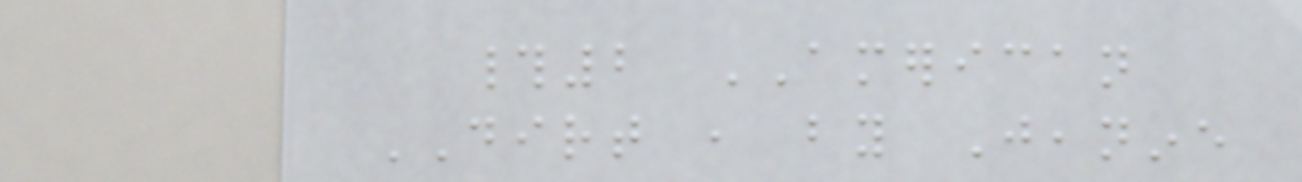#2 AMERICAN
DIRT , by Jeanine
